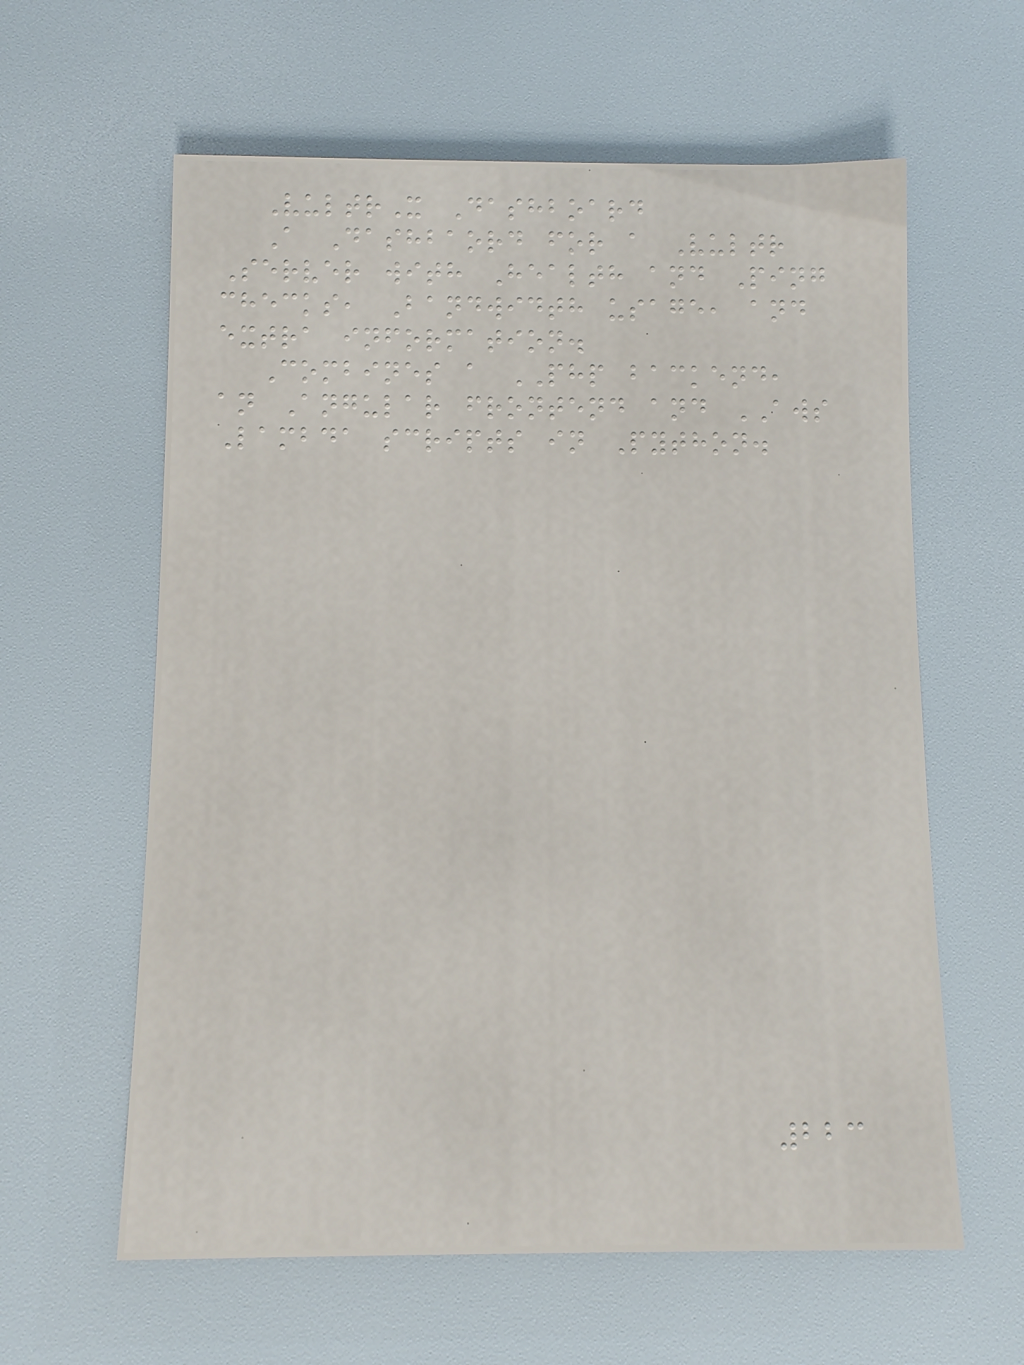VultrX Dashboard
A Dashbaord for a Vultr
Server with Health and Ping
checks, Bandwidth usage, and
extra information.
Combines a PHP backend,
an Angular frontend and AWS
Lambda scripts in Python.
223
